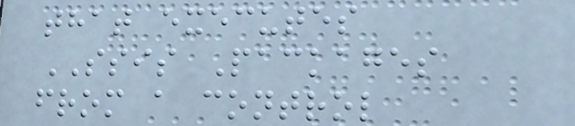that executes
SSIS Packages
from a control
